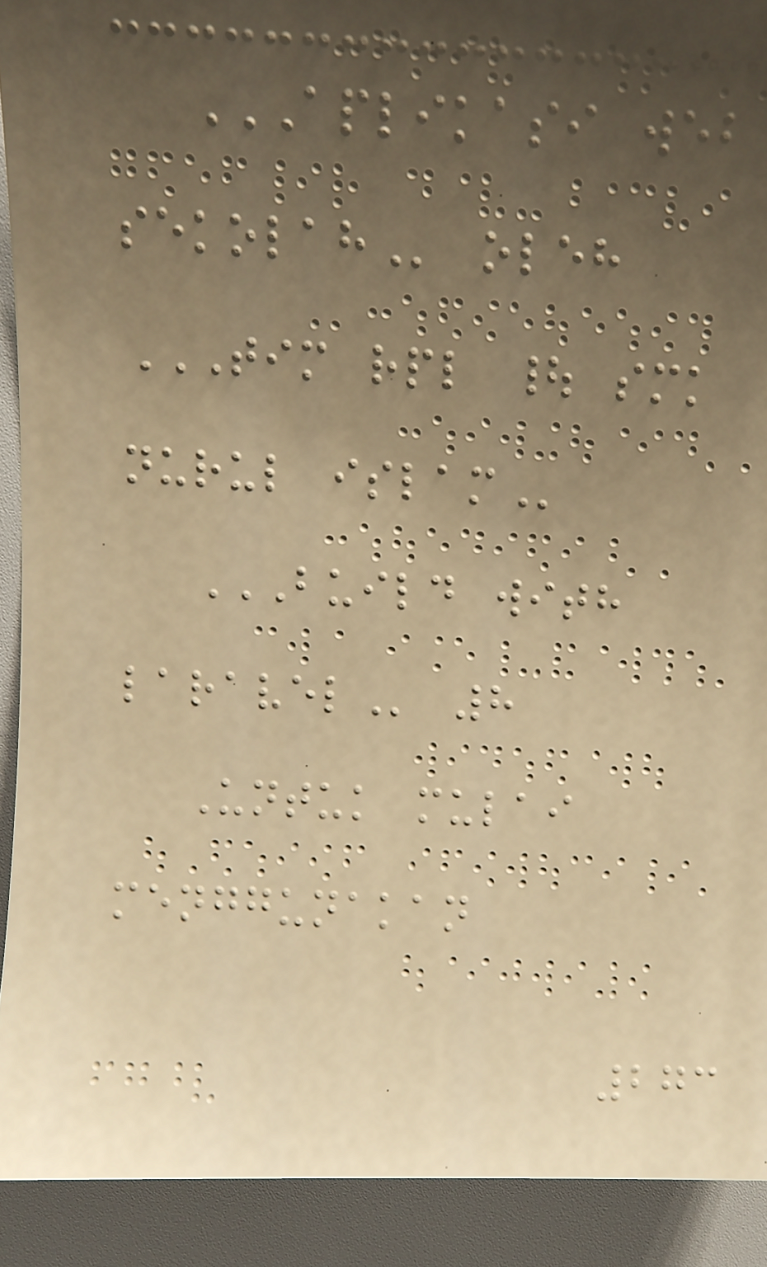APLIKASI WEB
SEKOLAH oleh
TIM RPL | SMK
NURUL ISLAM
BUILD WITH
LARAVEL 8
Untuk mulai
menggunakan
273
